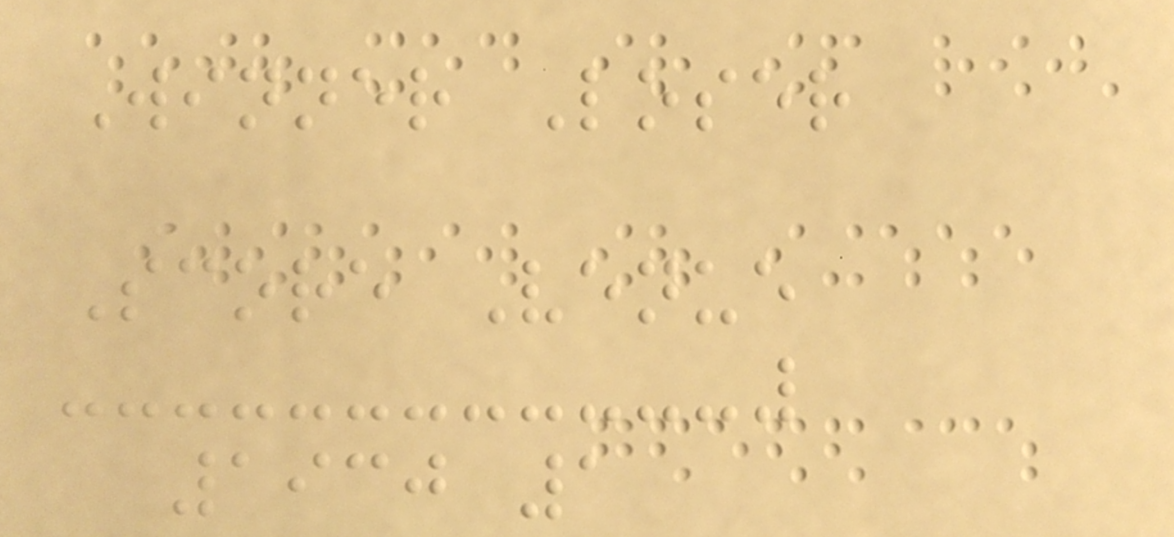Winner Loser
Score Venue
1930 1
